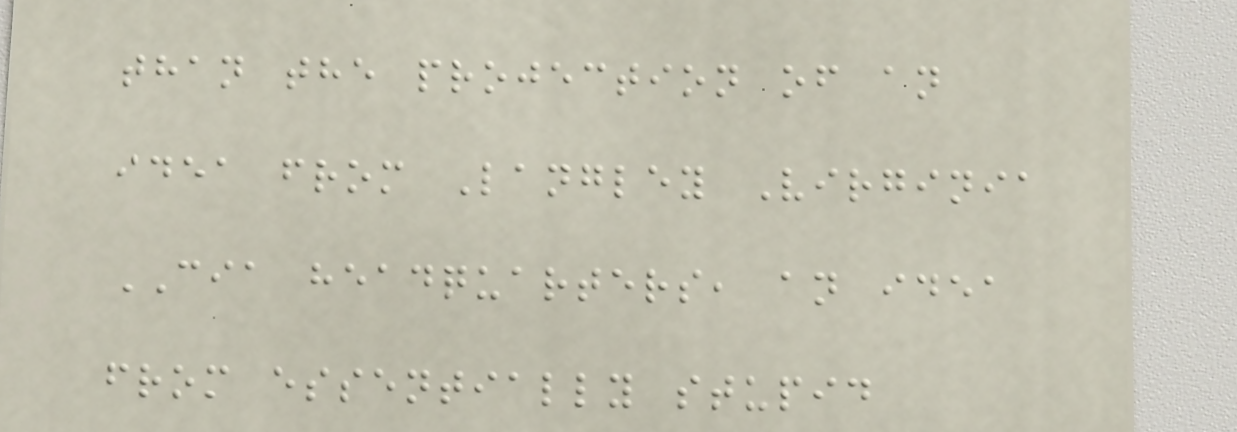than the projection of an
idea from Langley Virginia
CIA headquarters, an idea
from essentially stupid
